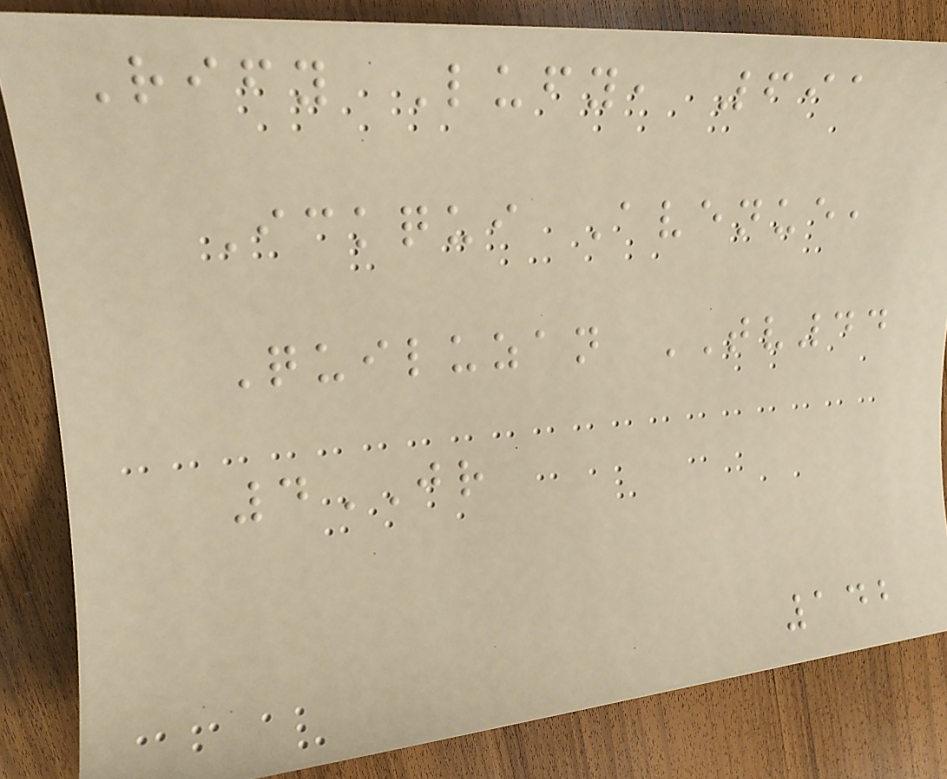Rify Lufy, 691
Ickqui Avenue,
Quiluzan TV44
4JR
142
